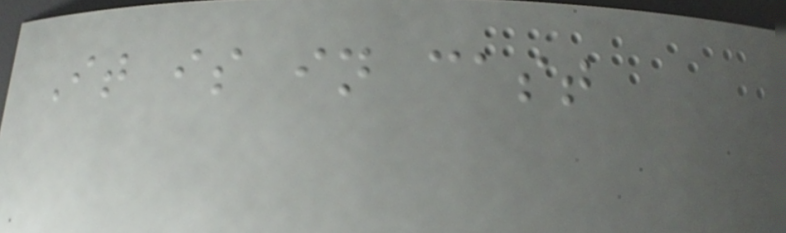It is in cast
